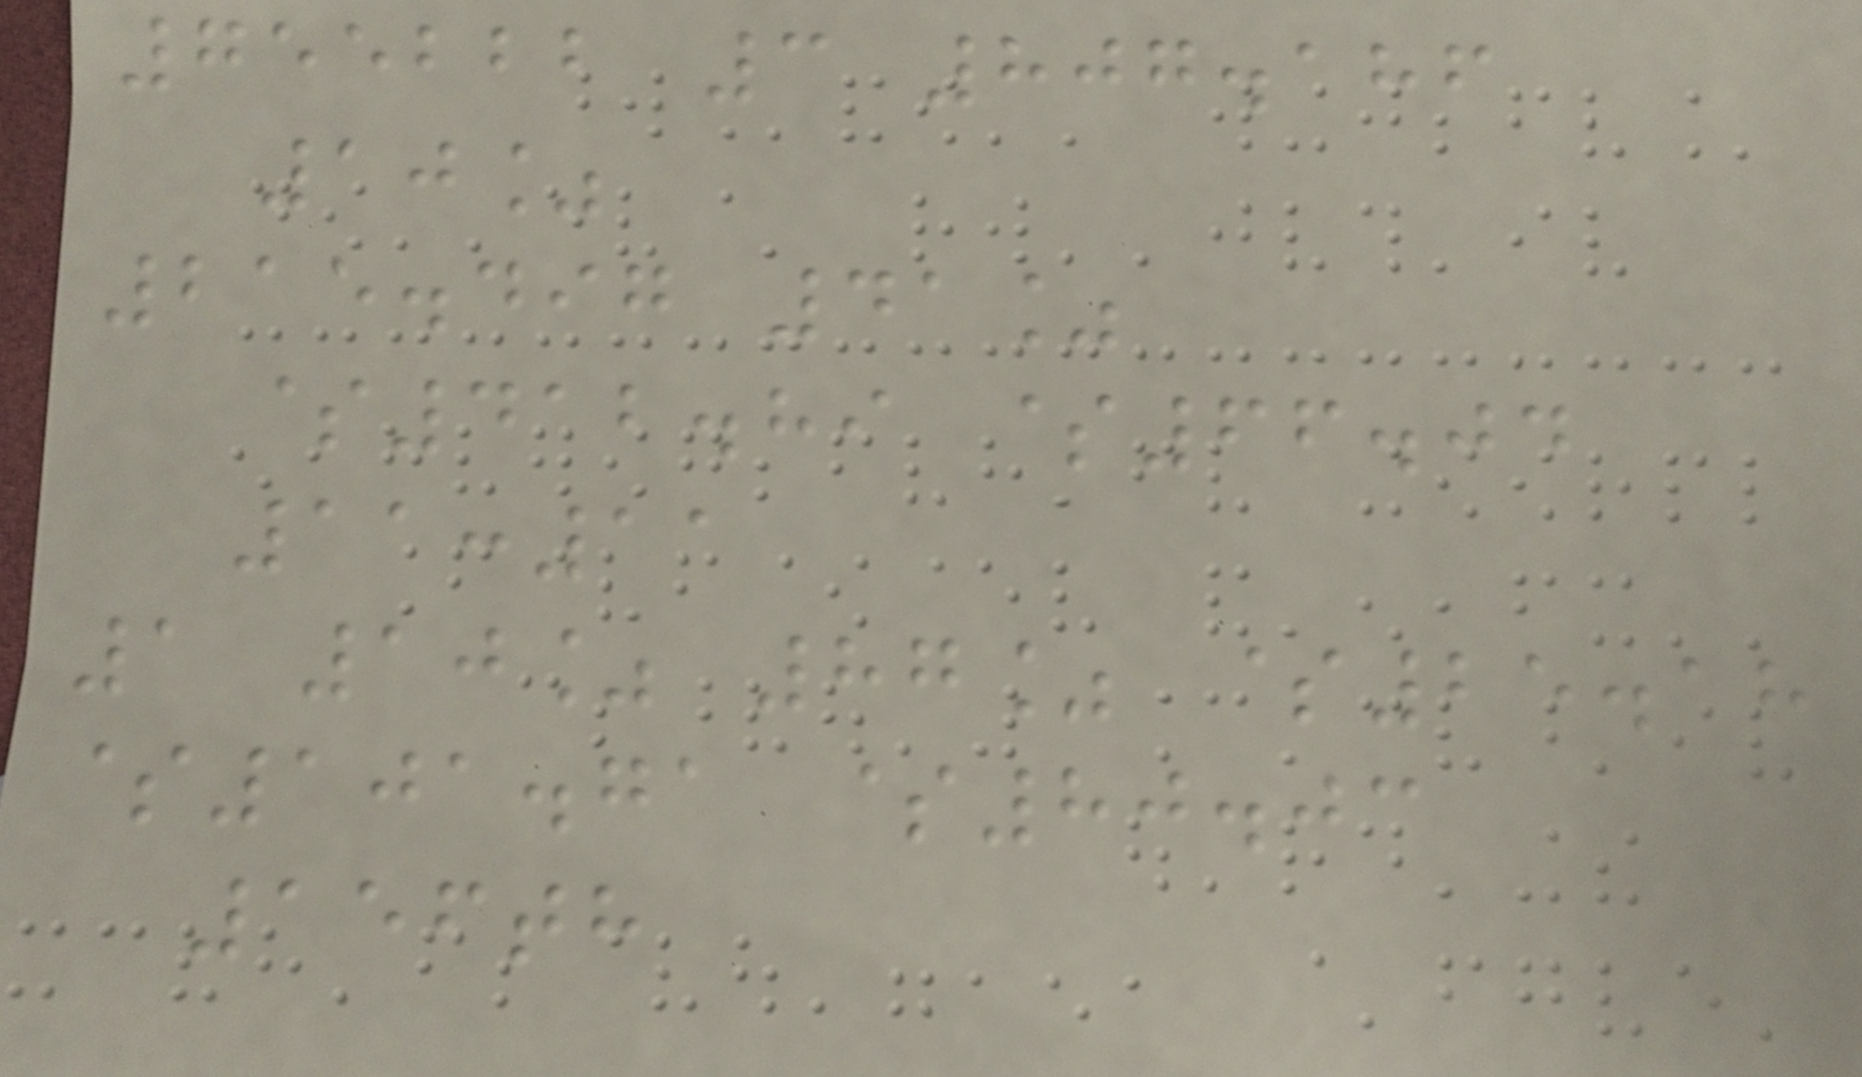755222 3 807.186
10%
215.497 41%
$412.89 $66.04
11:11
1 10% 87% $25.18
$101.71 $80.03
156th
